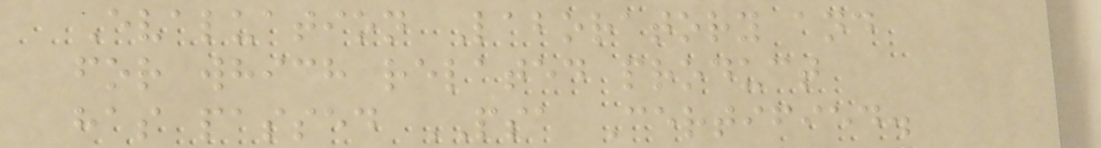Evaluation Laboratory and
for which related product
has passed PSA Certified.
